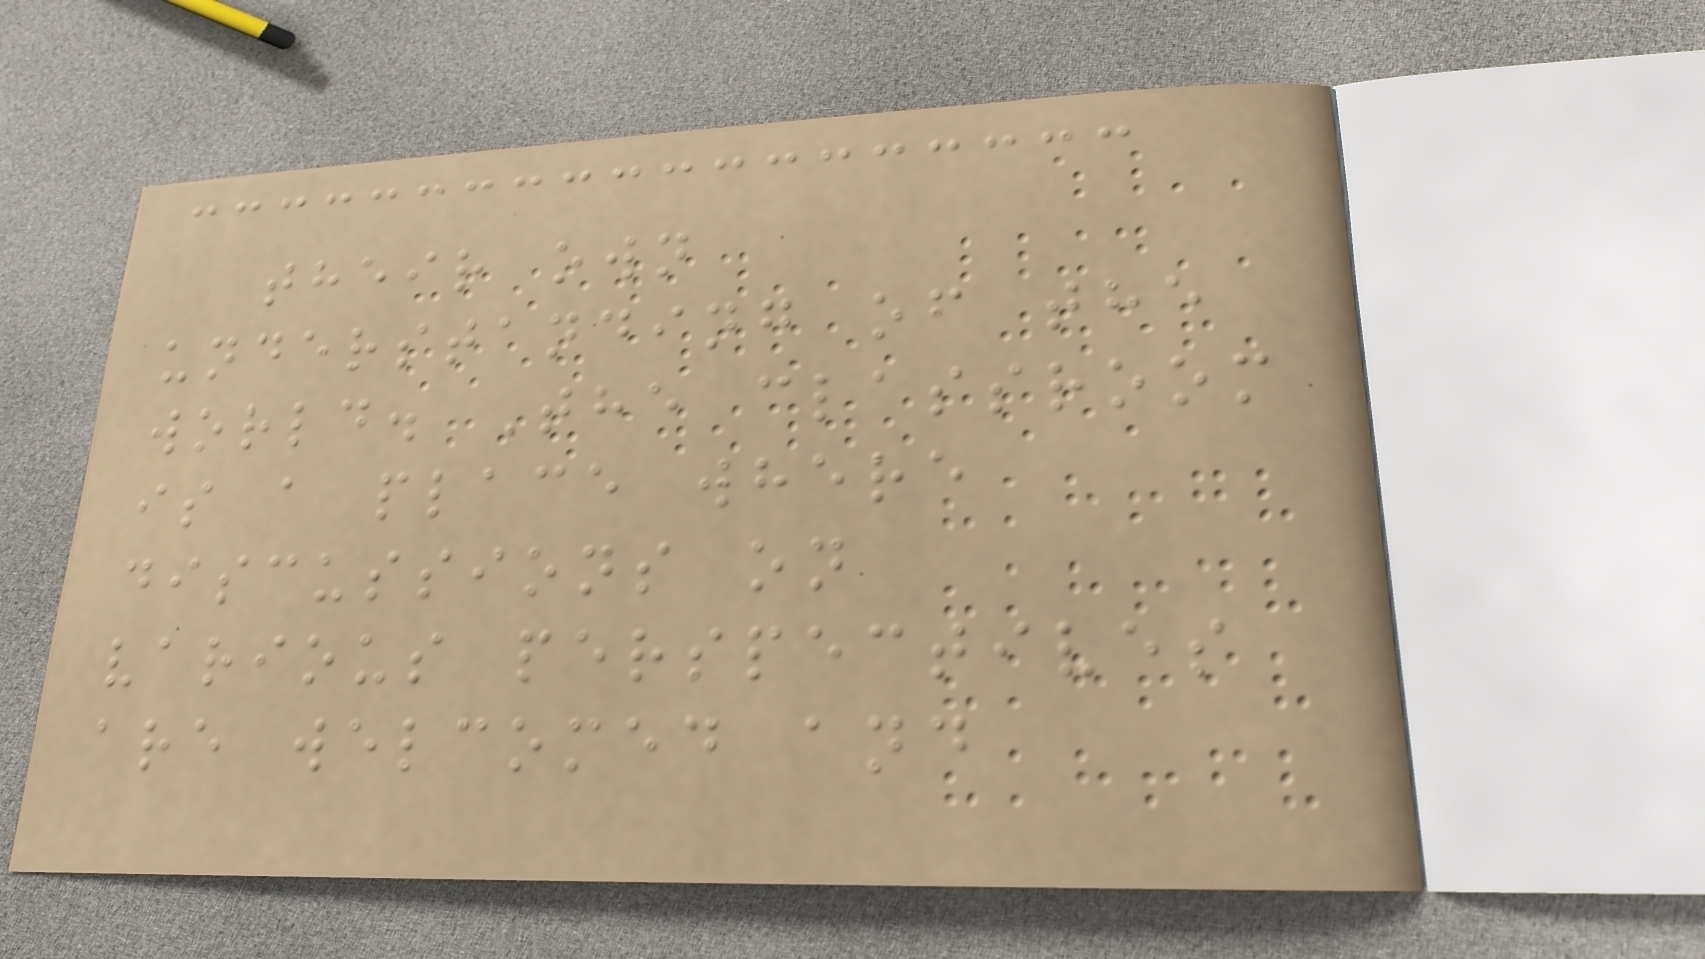their own
understanding of the
world. The classroom
is a place where
discussions on
various perspectives
are welcomed and
